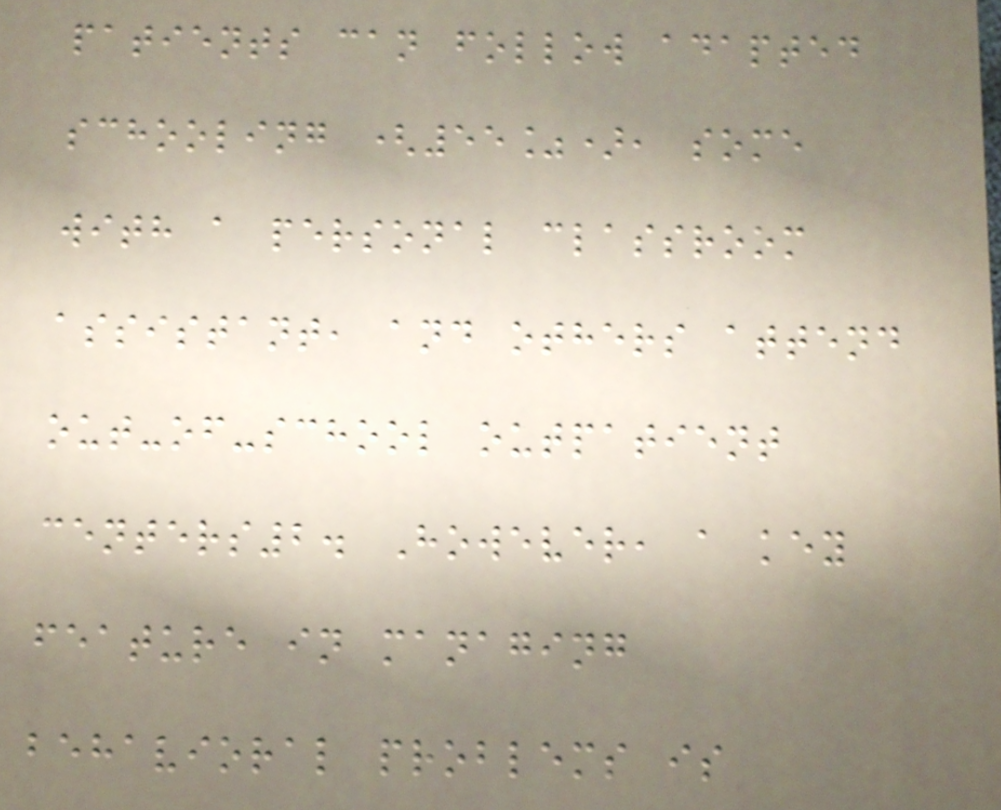patients can follow adapted
schooling (55%), some
with a personal classroom
assistant, and others attend
out-of-school outpatient
centers2. However, a key
feature in managing
behavioral problems is
